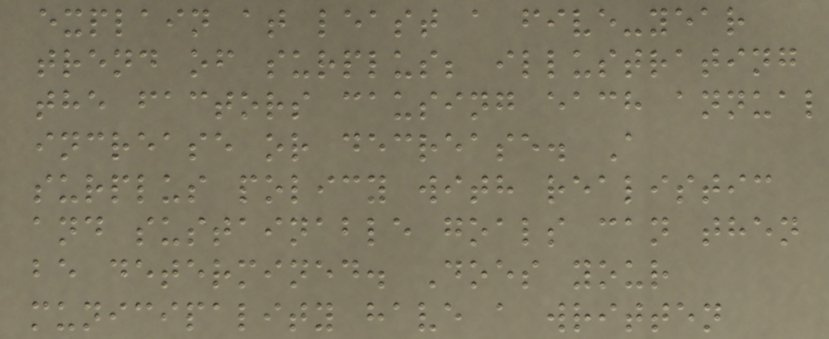explain at least a five-year
trend of surplus; illustrating
the factors causing each annual
increase or decrease. A
surplus policy with realistic
and sustainable goals can then
be determined. Does your
municipality have a written
